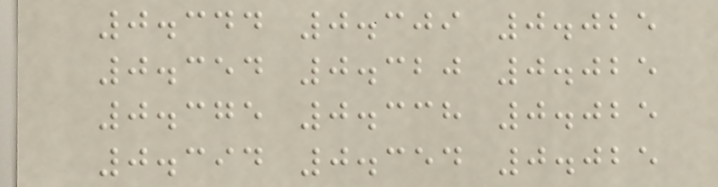0.344 0.309 0.025
0.354 0.320 0.025
0.375 0.338 0.025
0.394 0.354 0.025
